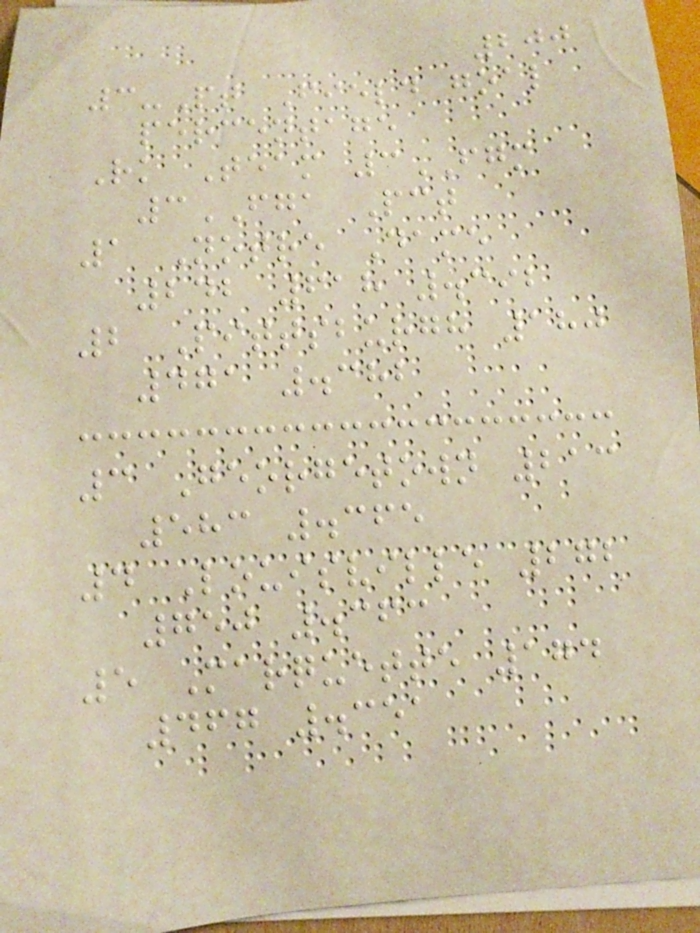200
3-Pt Field goal
percentage
Rk Team 3FGM
3FGA Pct
1 Notre Dame
242 618 .392
2 Pittsburgh 180
471 .382
3 Georgetown 213
583 .365
4 Louisville 272
750 .363
5 Marquette 174
467 .351
